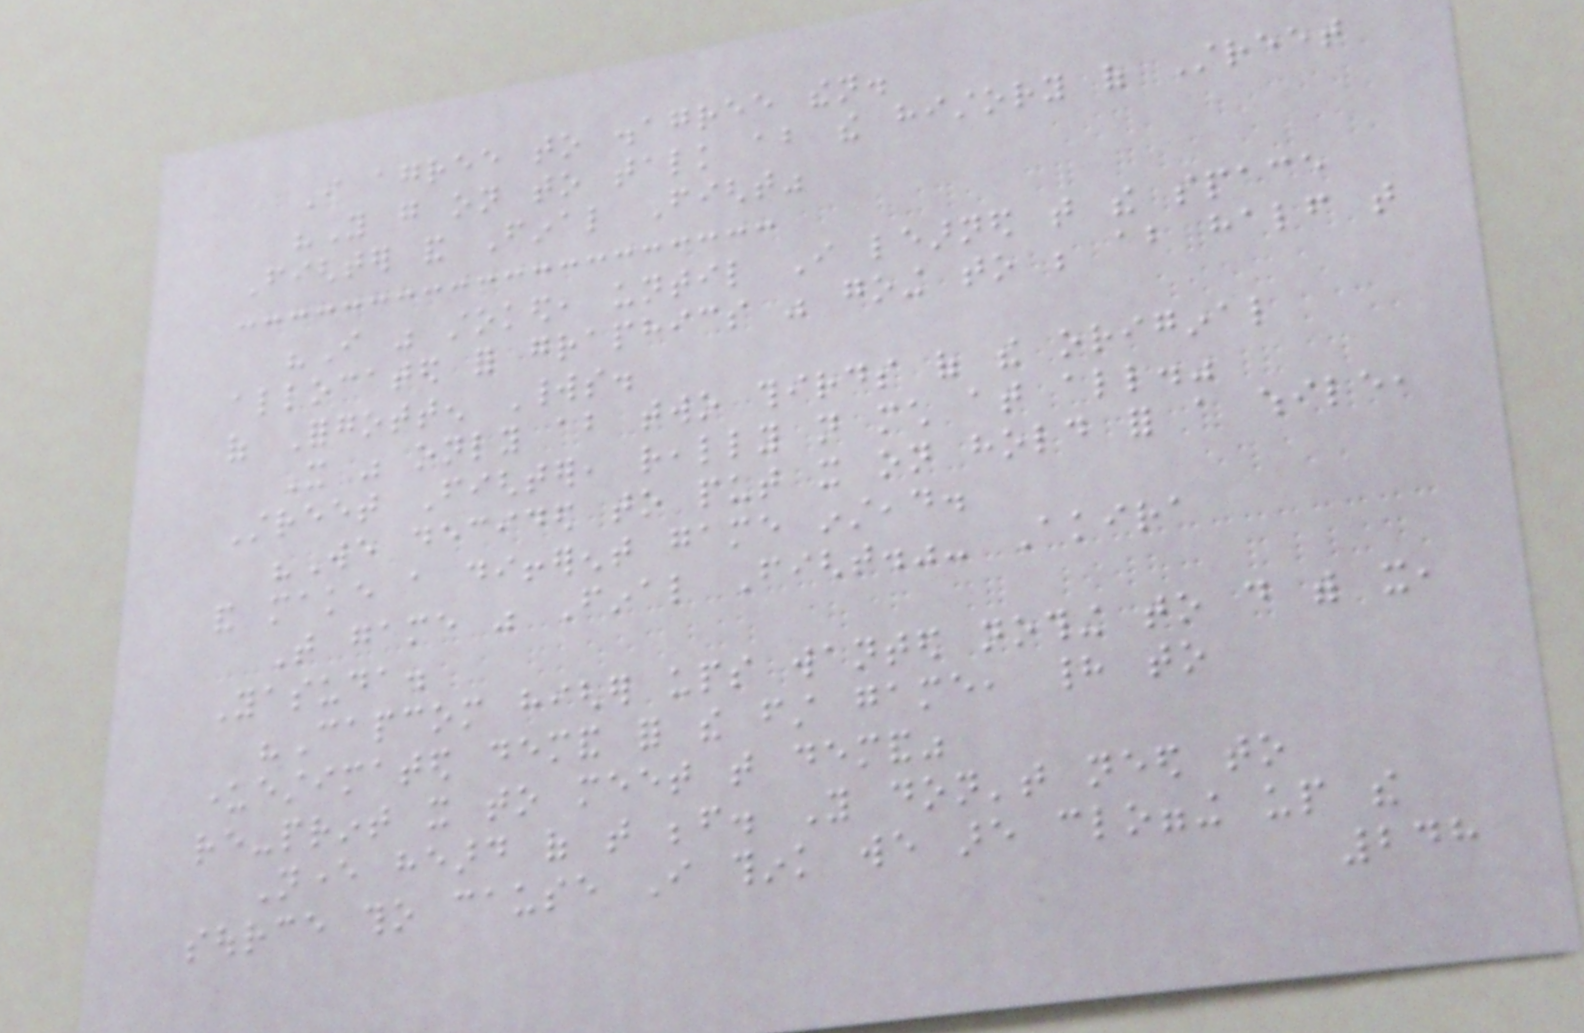I agree to disagree then.
"You go on to talk about the history of Street
Fighter and Final Fight"
"I was stoked, until I learned that the space
allocated for graphics was going to be about half that
of Forgotten Worlds.
It was only about two thirds of the original
Street Fighter, really not much at all."
"We decided to put it on hold for a while,
and make a different game instead.
That game was Final Fight."- Akira
Yasuda.
"Capcom higher ups wanted nothing to do with it,
underestimated demand for the first game, had to
re-print it to meet that demand"
Never heard of that before. You don't need to
source tho cause I think we are clogging up the
248
